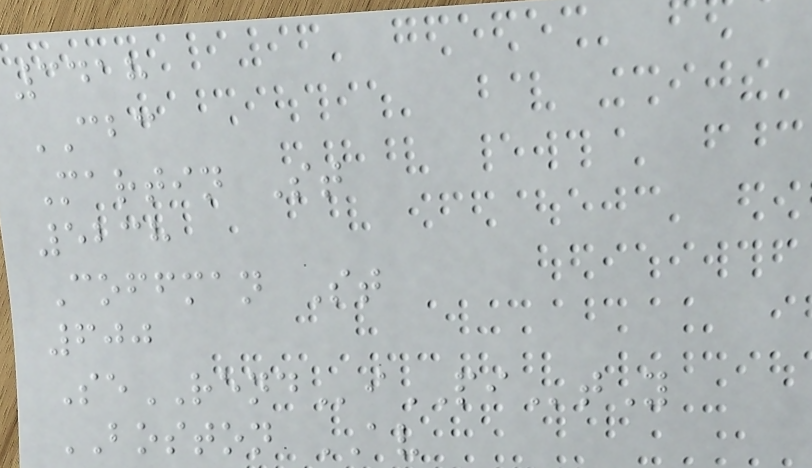3418
CBC
Martin St
5238
Coffman St
600
SeRENDiPItY
BOSTON AV
